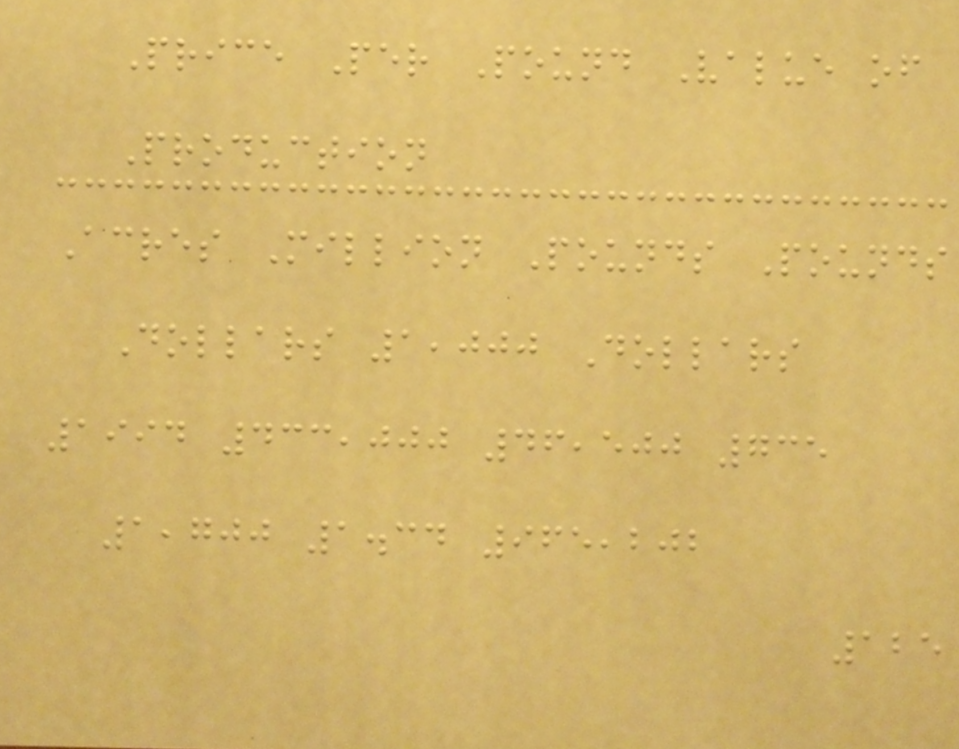Price Per Pound Value of
Production
Acres Million Pounds Pounds
Dollars 1,000 Dollars
1994 433,000 46,500 735
1,700 1.34 965,202
125
